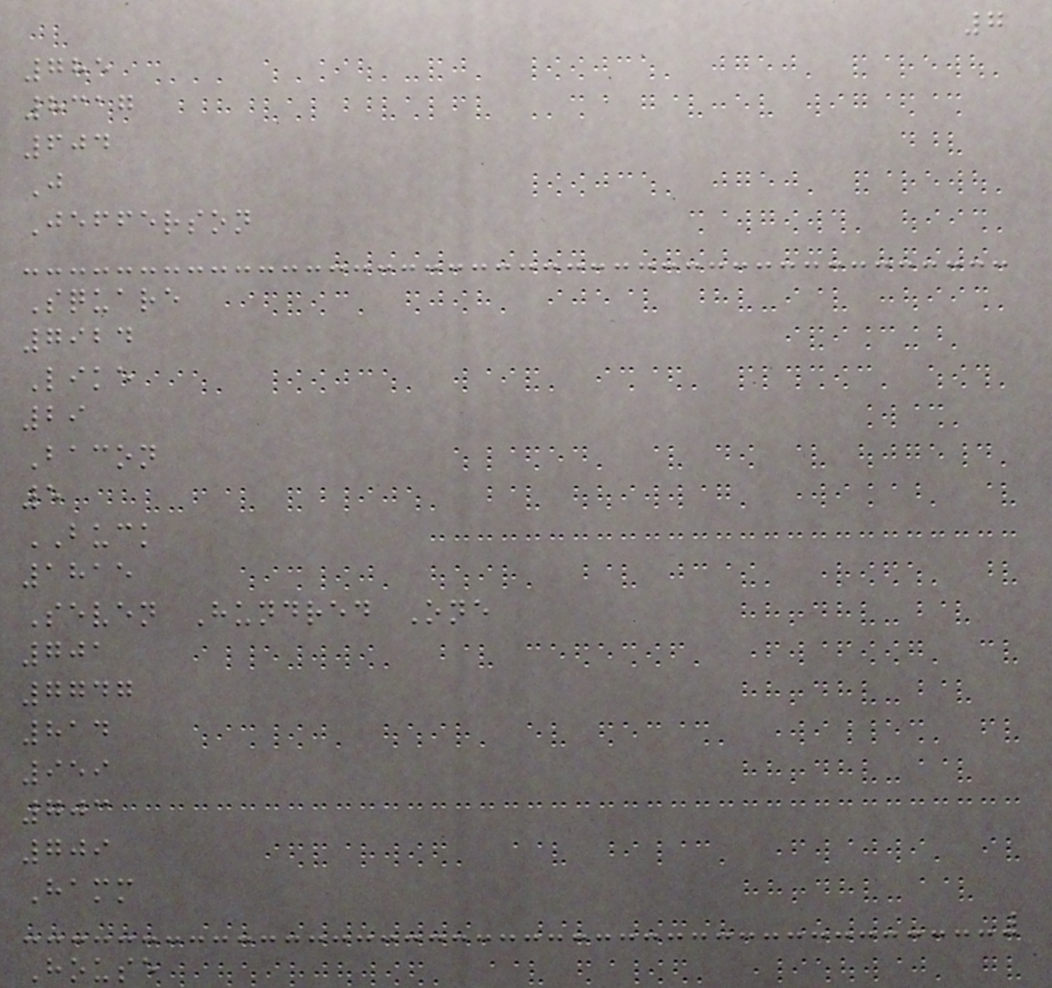7
785
8317
604
J
Jefferson
Square
7924
Like
29
Bacon
5
BUCK
1815
Seven Hundred One
701
7747
814
959
703
709
Hamm
House
